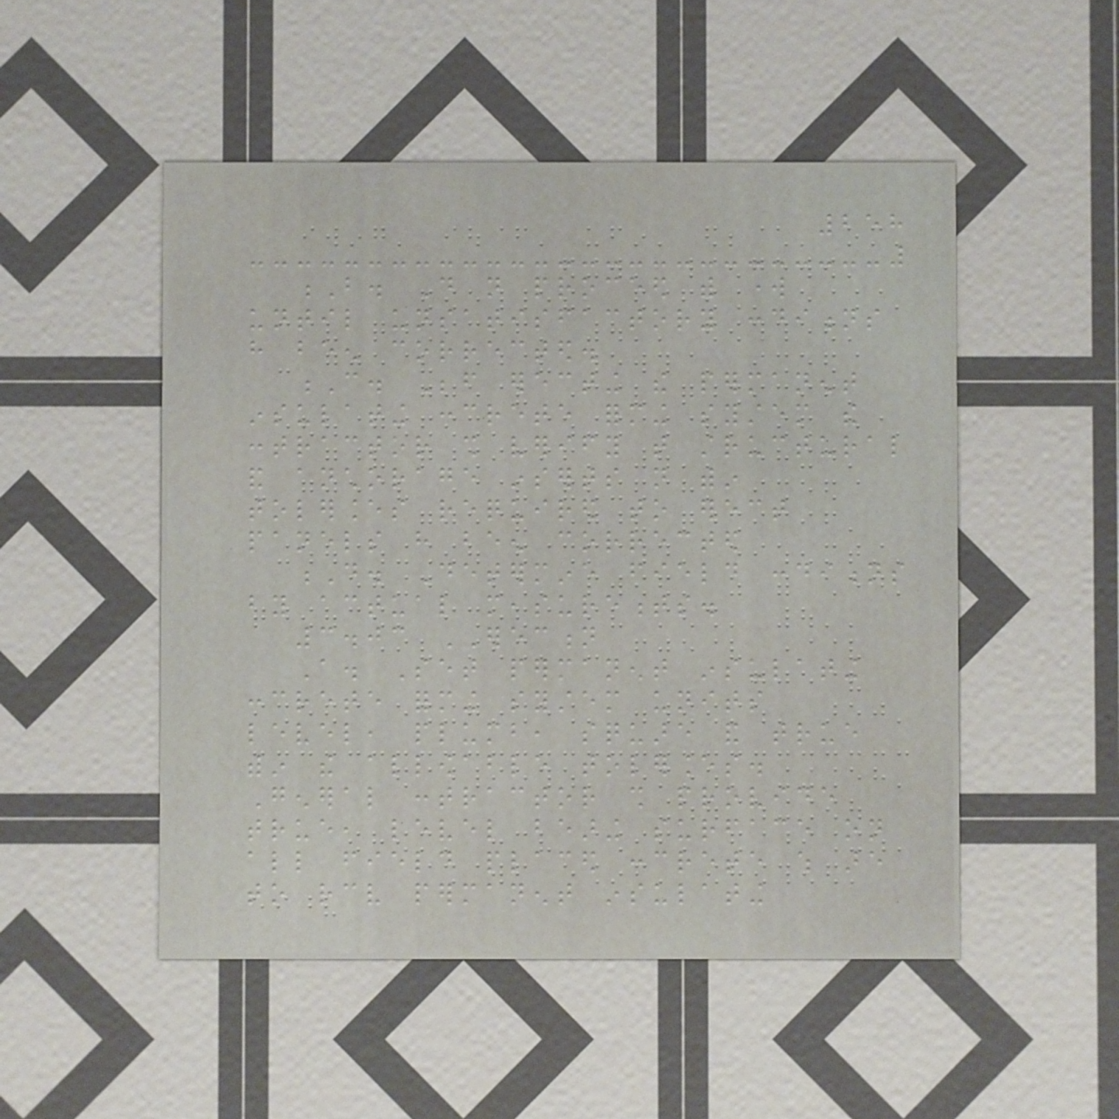258
B. Do not proceed with work
until unsatisfactory conditions
have been corrected.
C. Before erecting the permanent
insulating concrete forming system the
contractor shall verify that structural
and anchorage inserts not within
tolerances required to erect
panels have been corrected
D. Determine field conditions
by actual measurements.
3.03 ERECTION
A. Set permanent insulating
concrete forming system units
level, plumb, square and true
within the allowable tolerances.
General contractor shall provide
true, level bearing surface on
all field placed concrete which are
to receive permanent insulating
